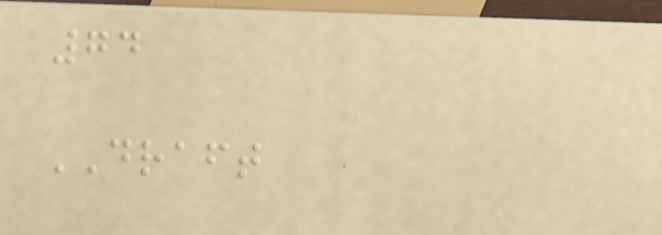74
DRAFT
